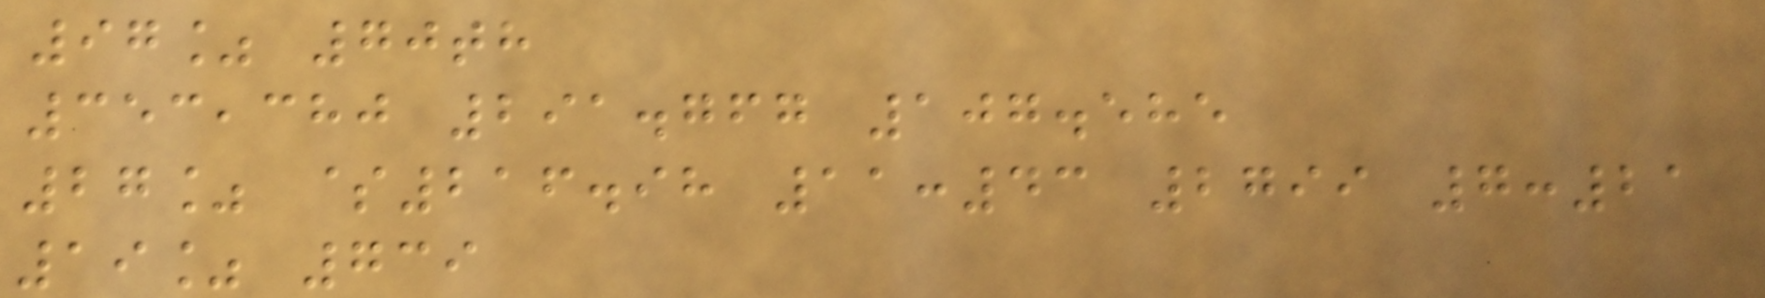97% 70th
353,380 291.767 107.585
27% $216.98 11:43 2799 7:21
19% 739
